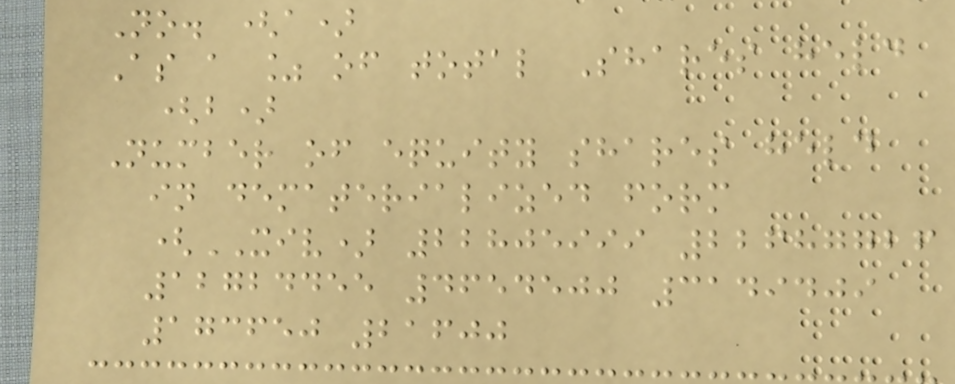No. (a)
As a % of total Shares held
(b)
Number of equity shares held
in dematerialized form
(XIV) 22805999 22687726
12724455 4654500 3149409
173650 21600
